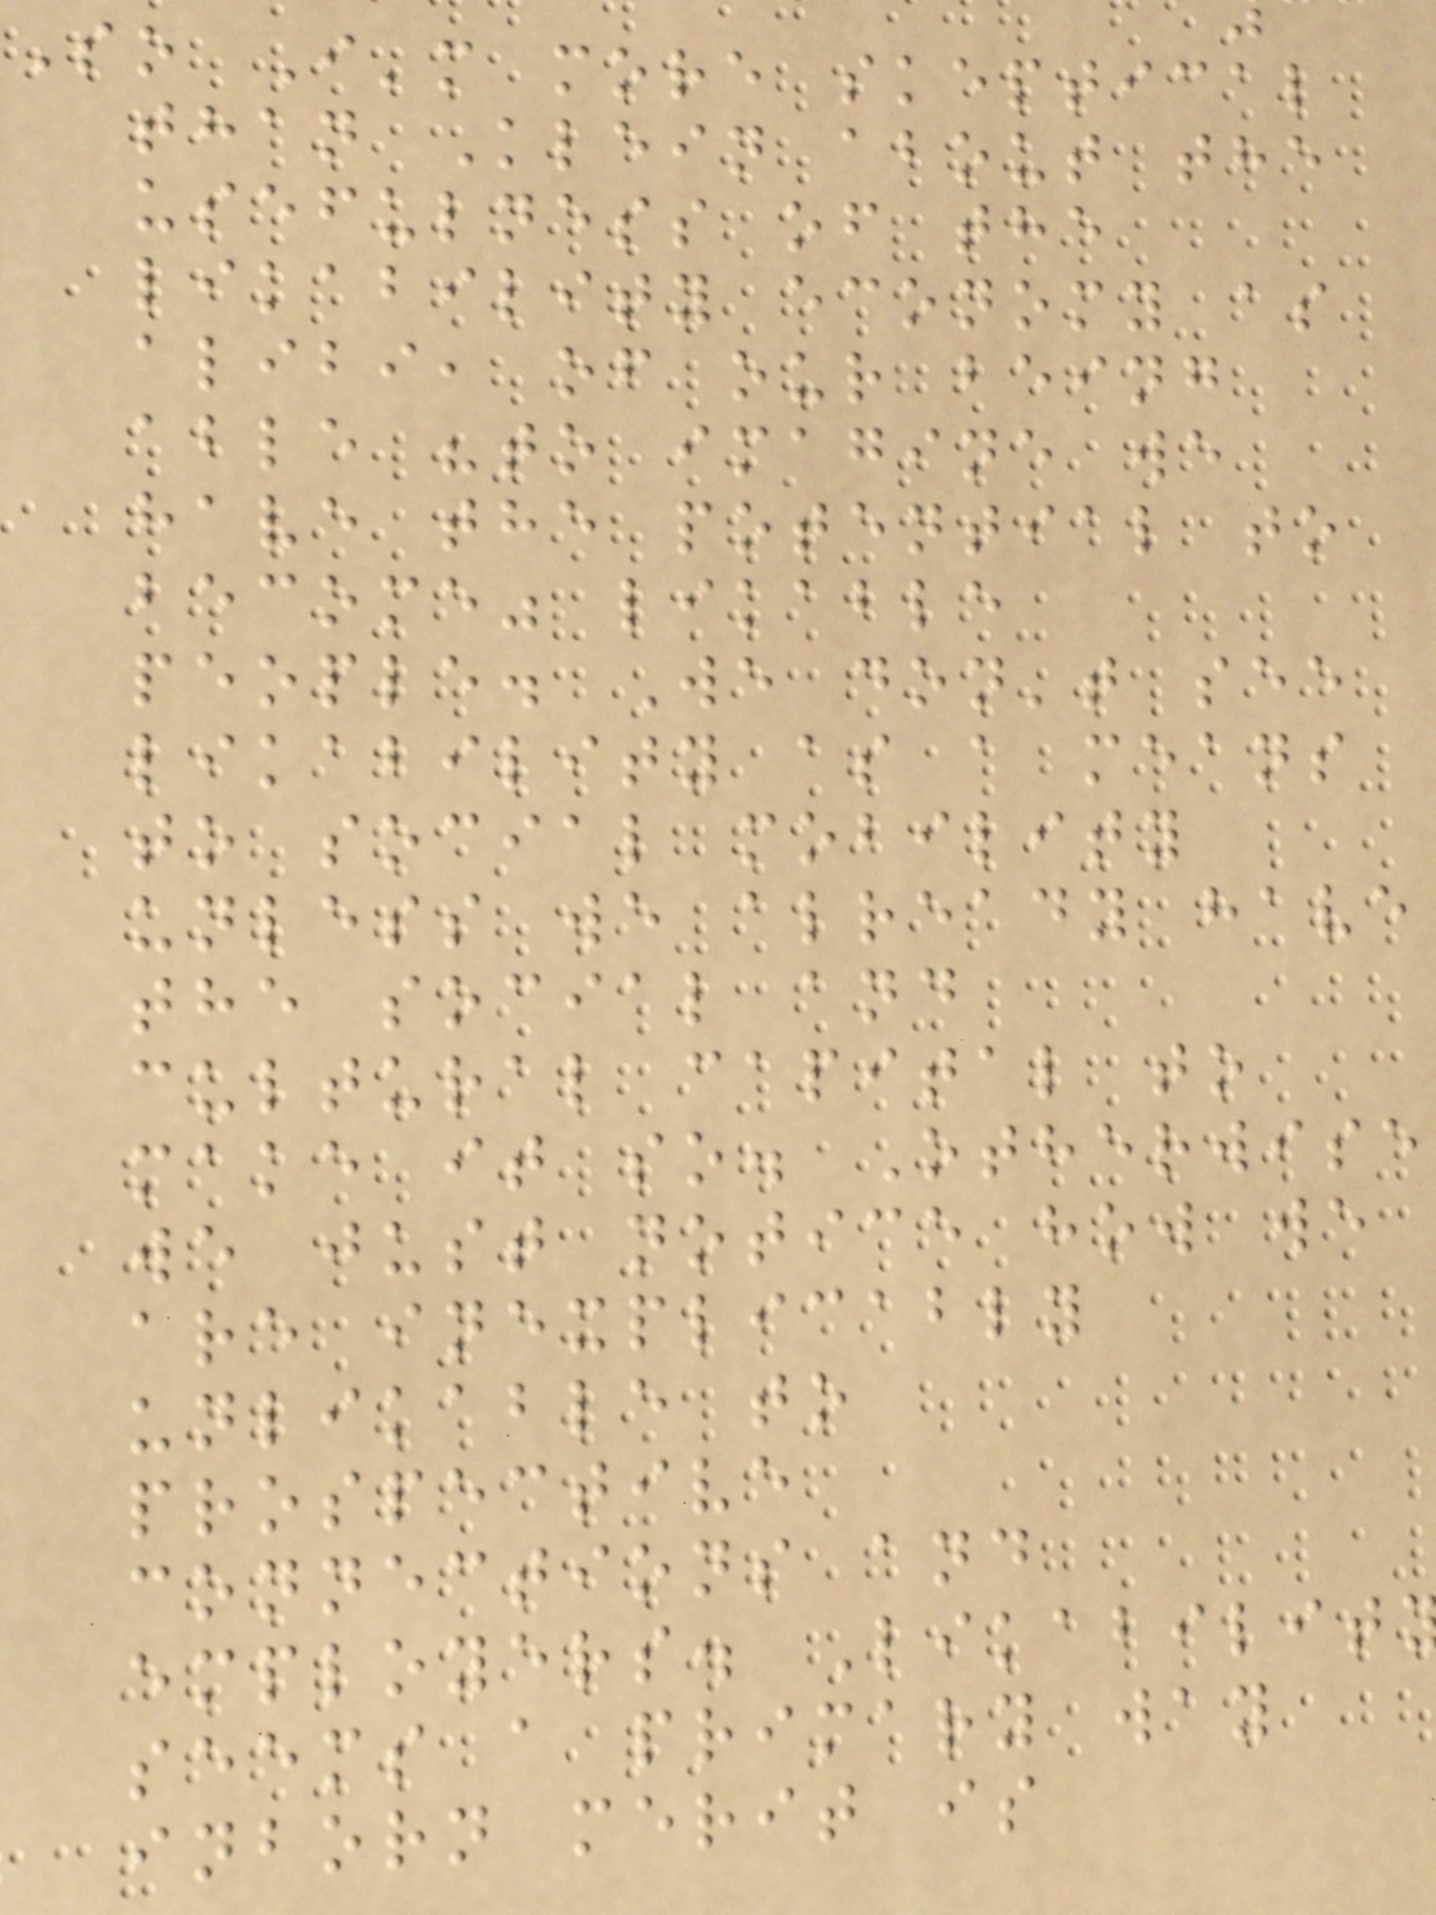So I'm more skeptical
than Klein about the
usefulness of the
likability economy as
alibi, of our being
able "to imagine we
have the potential to
become" likable
people. We don't see
likability as a means
to social mobility
unless we already have
the social and
cultural capital to
make it so. Otherwise
we just notice how we
are inexplicably
unlikable to
prospective
connections and
employers. Likabilit
seems a primary way
inborn merit is
